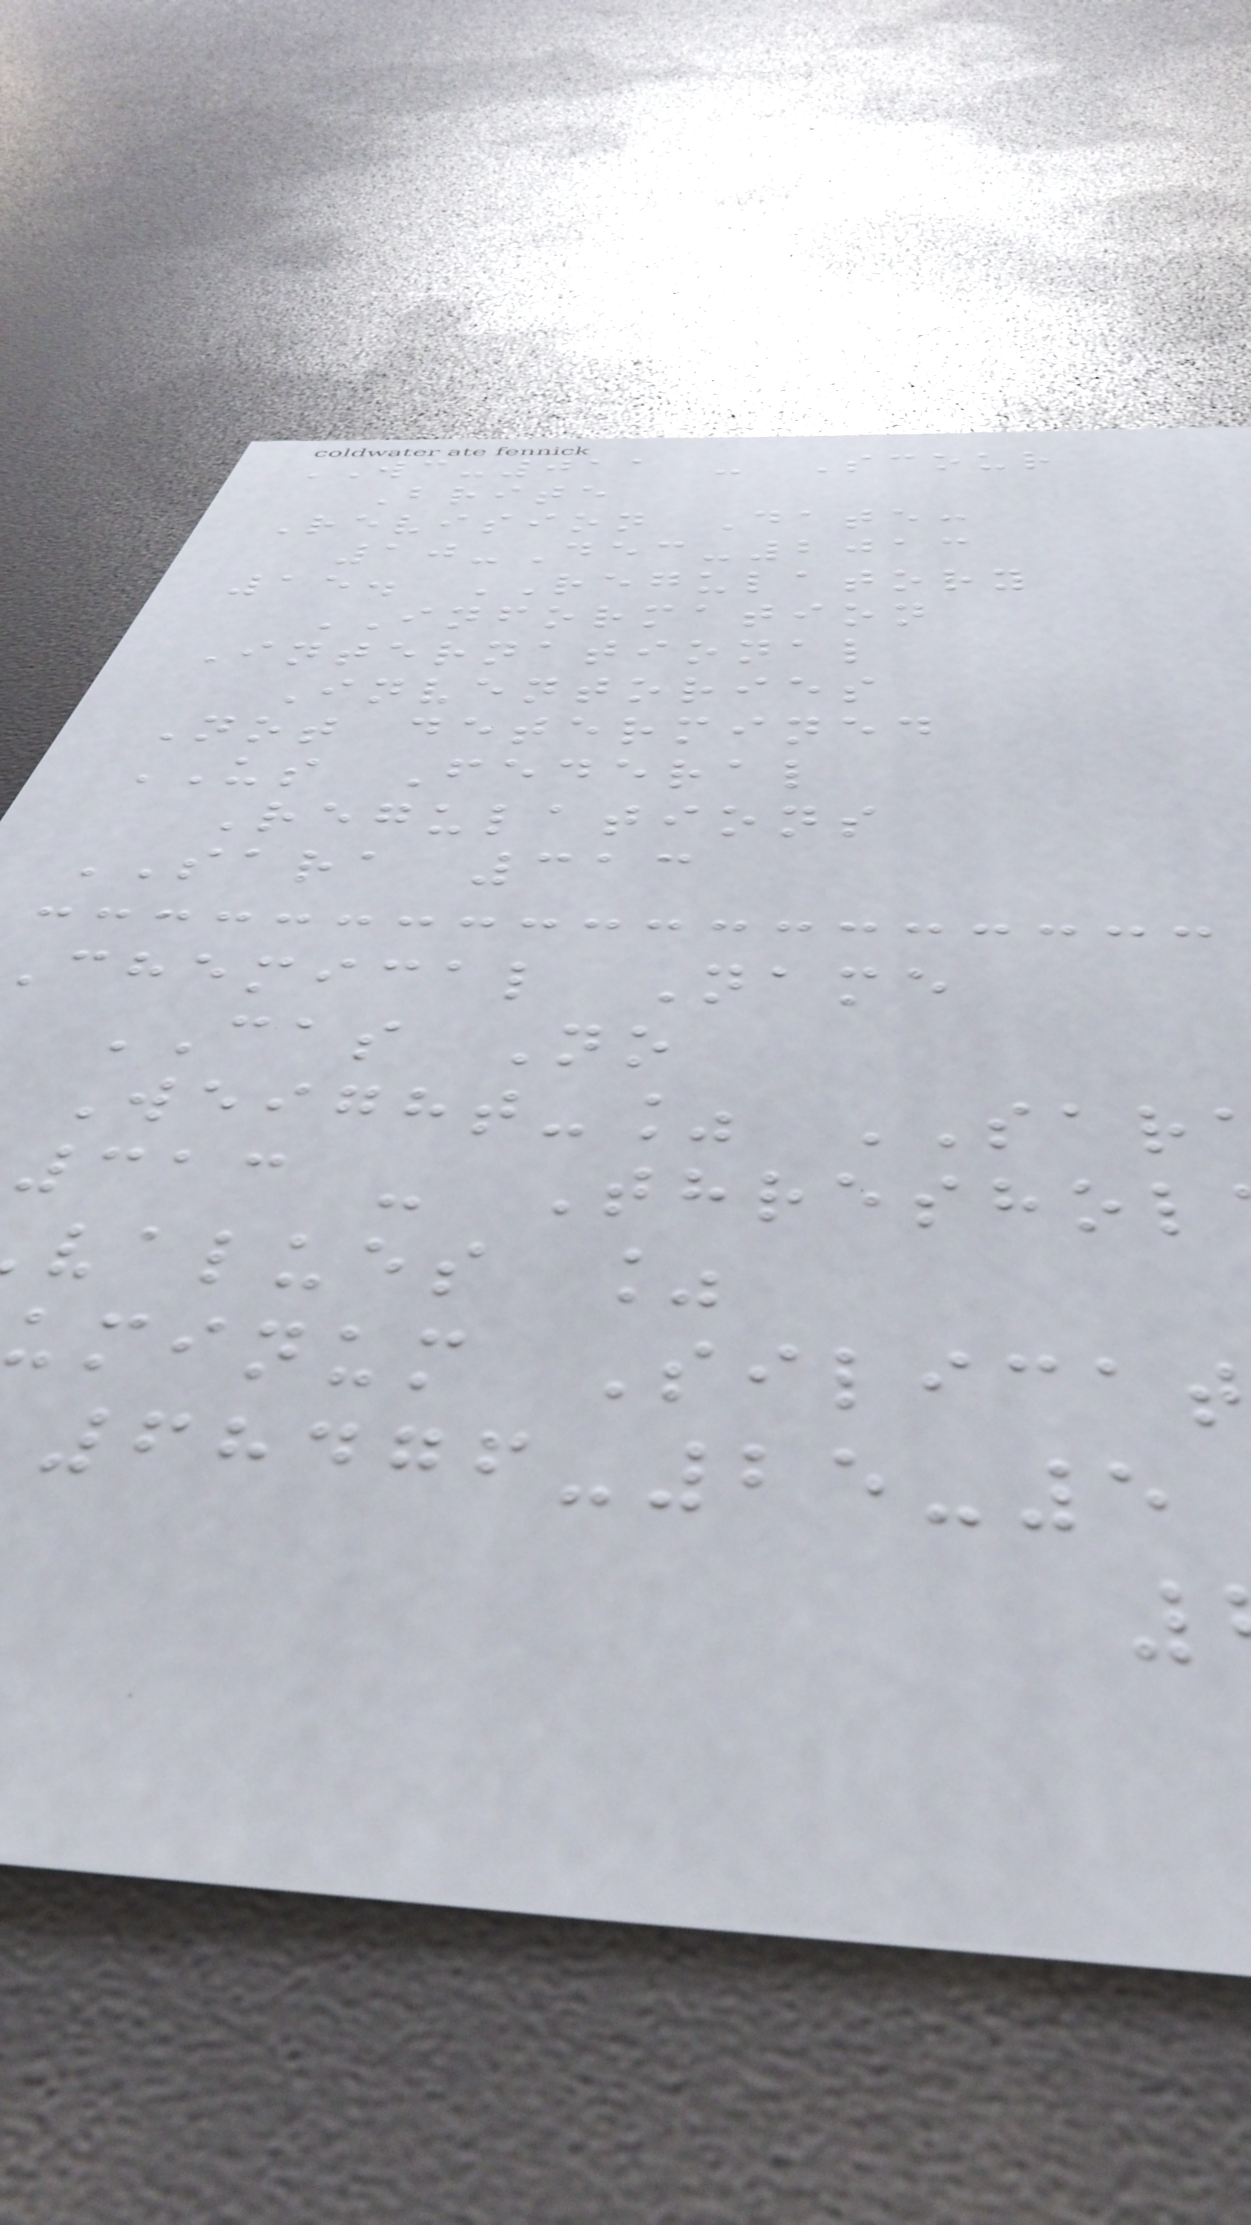WC-011 - Scour
Brite
Revision Date:
10-Dec-2013
15. REGULATORY
INFORMATION
International
Inventories
Not determined
US Federal
Regulations
SARA 313
chemical Name
CAS No
Weight-% SAR
313 - Threshol
values %
uminum Silicat
68476-25-5
